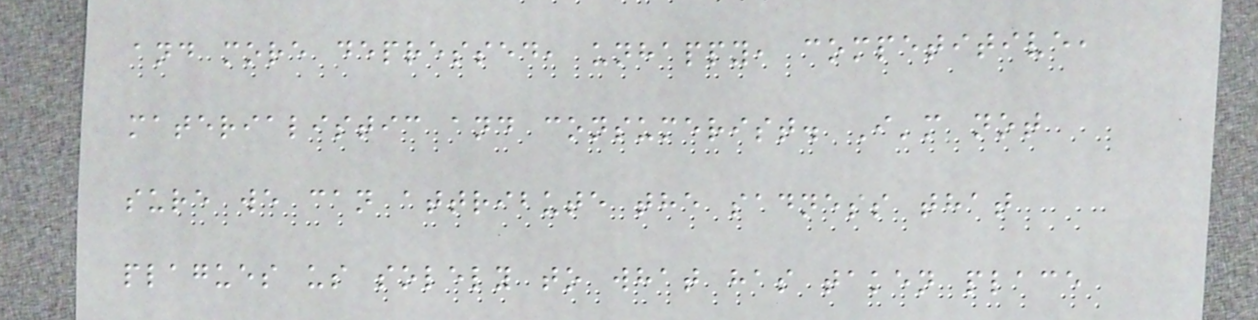and more depressed, unhappy, competitive,
materialistic and consumerist. I'm not
sure we can attribute the sadness that
plagues us solely to what has taken place
